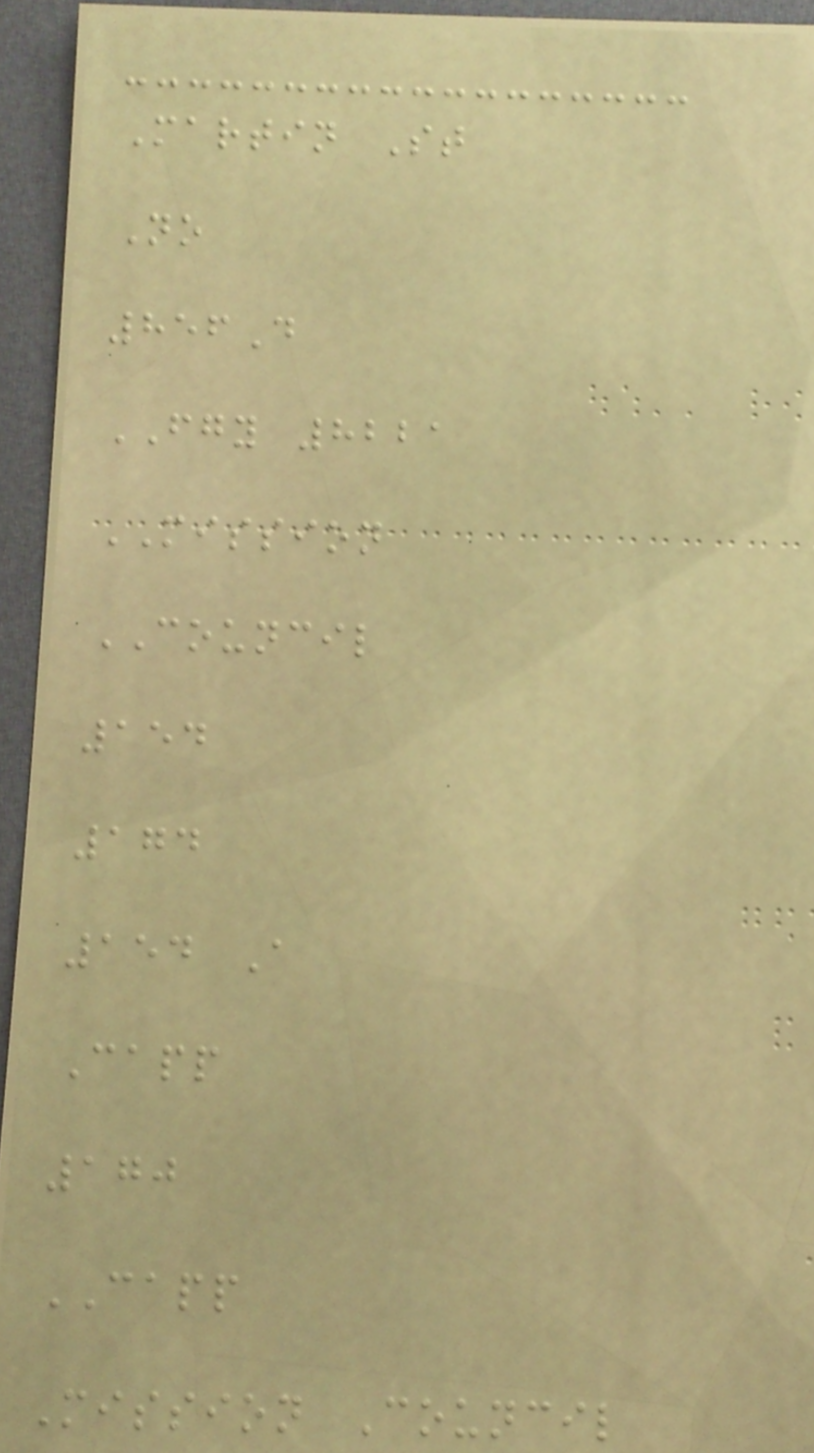Martin St
No
856D
FGY 8221
MISSION
COUNCIL
154
174
154 A
Capp
170
CAPP
Mission Council
